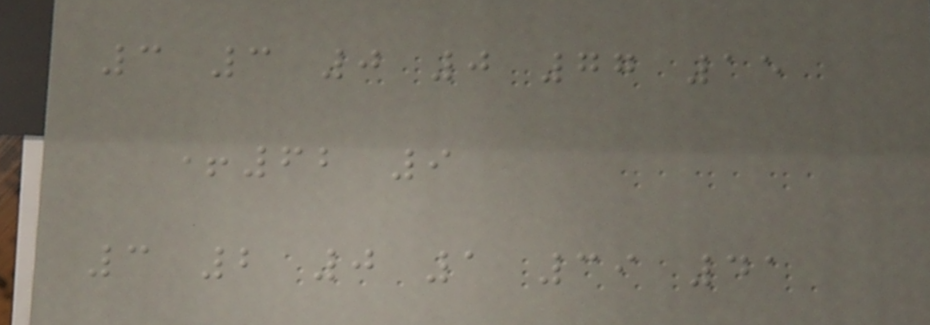3 3 0 0 77 15
+62 9
3 2 0 1 39 41
